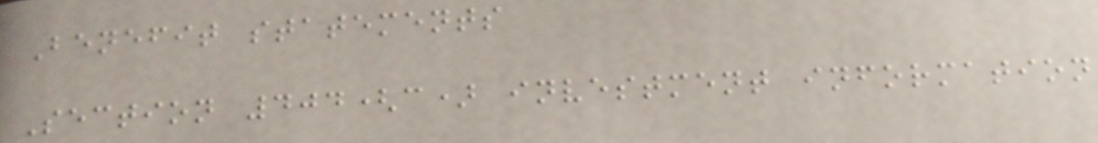Benefit statements
Section 404(c) investment information
